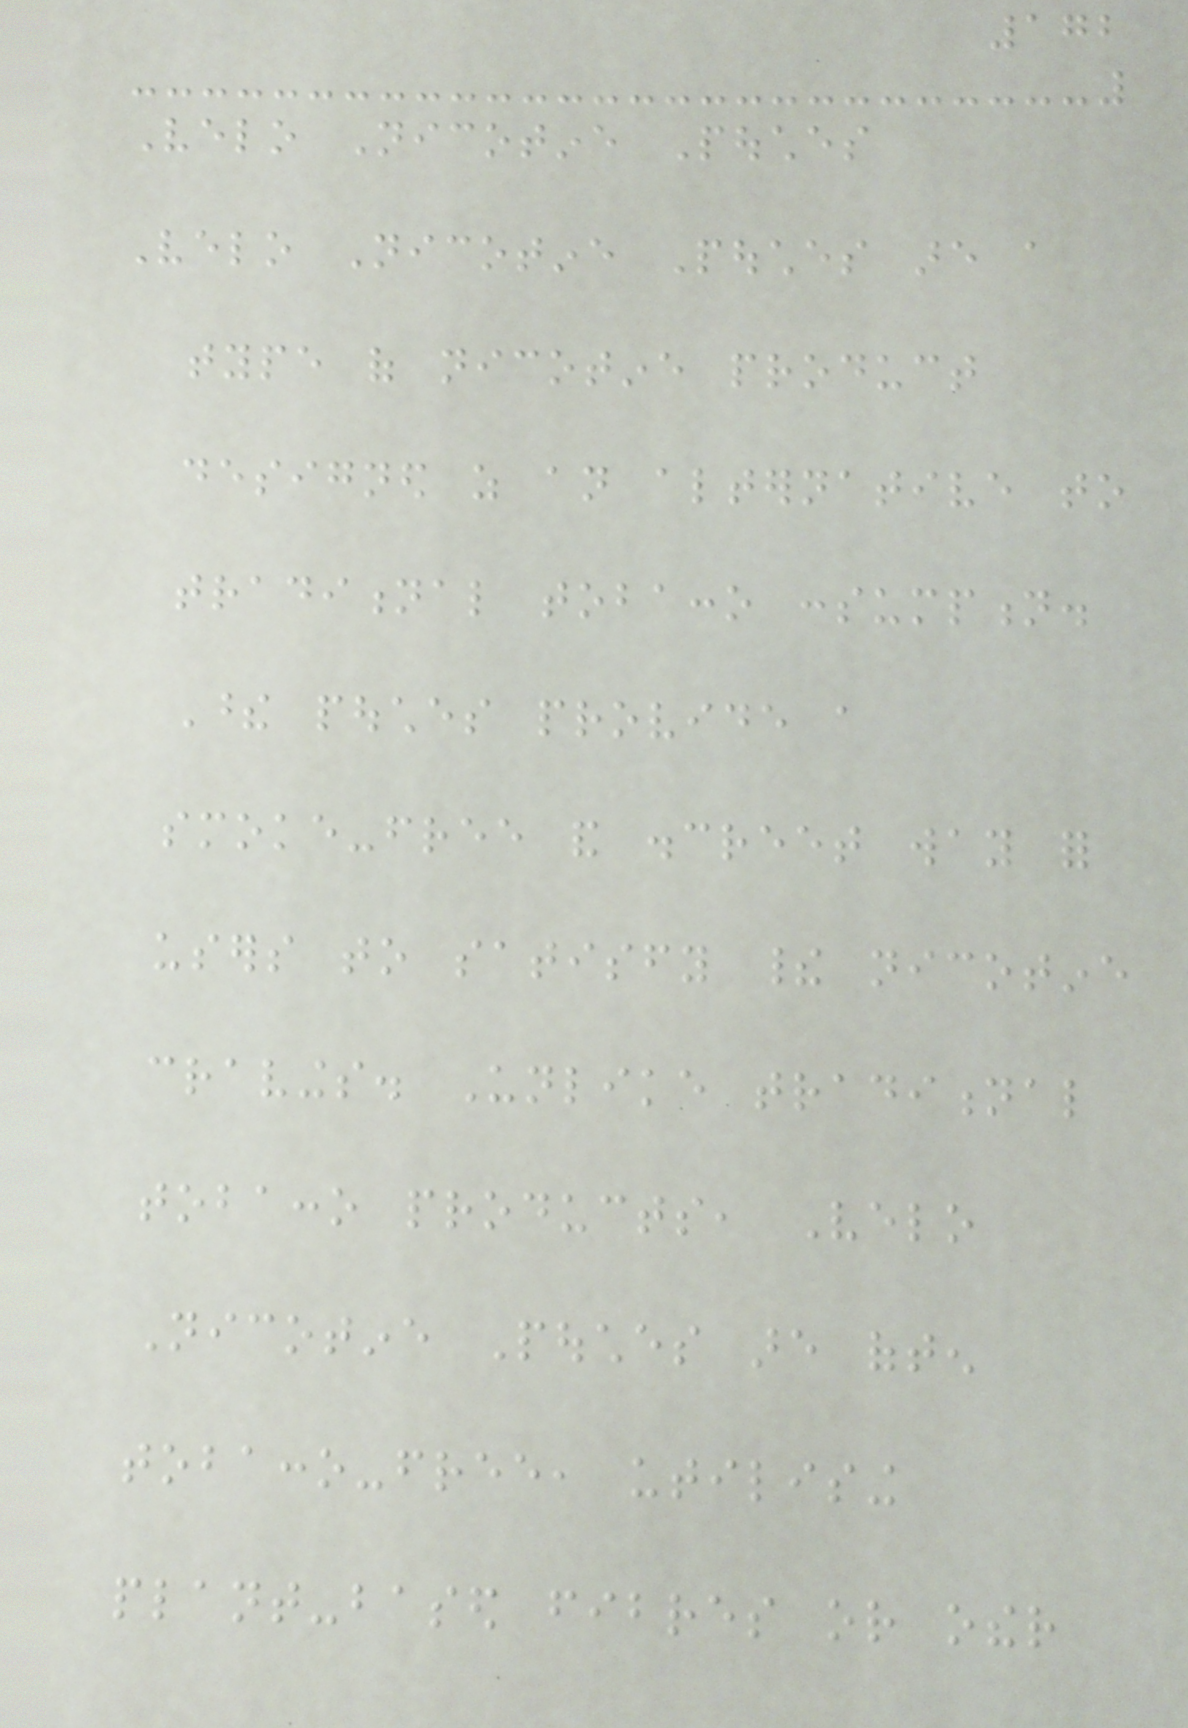172
Velo Nicotine Pouches
Velo Nicotine Pouches are a
type of nicotine product
designed as an alternative to
traditional tobacco consumption.
These pouches provide a
smoke-free and discreet way for
users to satisfy their nicotine
cravings. Unlike traditional
tobacco products, Velo
Nicotine Pouches are often
tobacco-free, utilising
plant-based fibres or other
